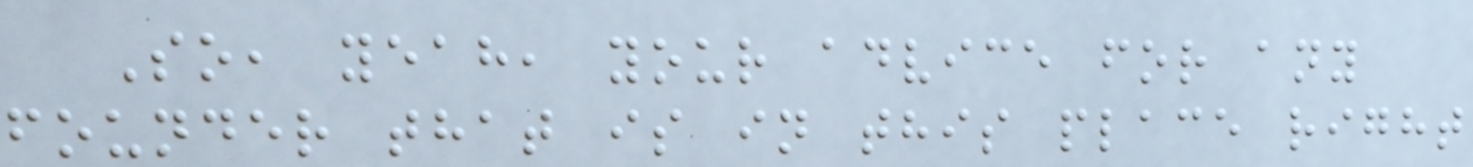So, yeah, your advice for any
founder that is in this place right
